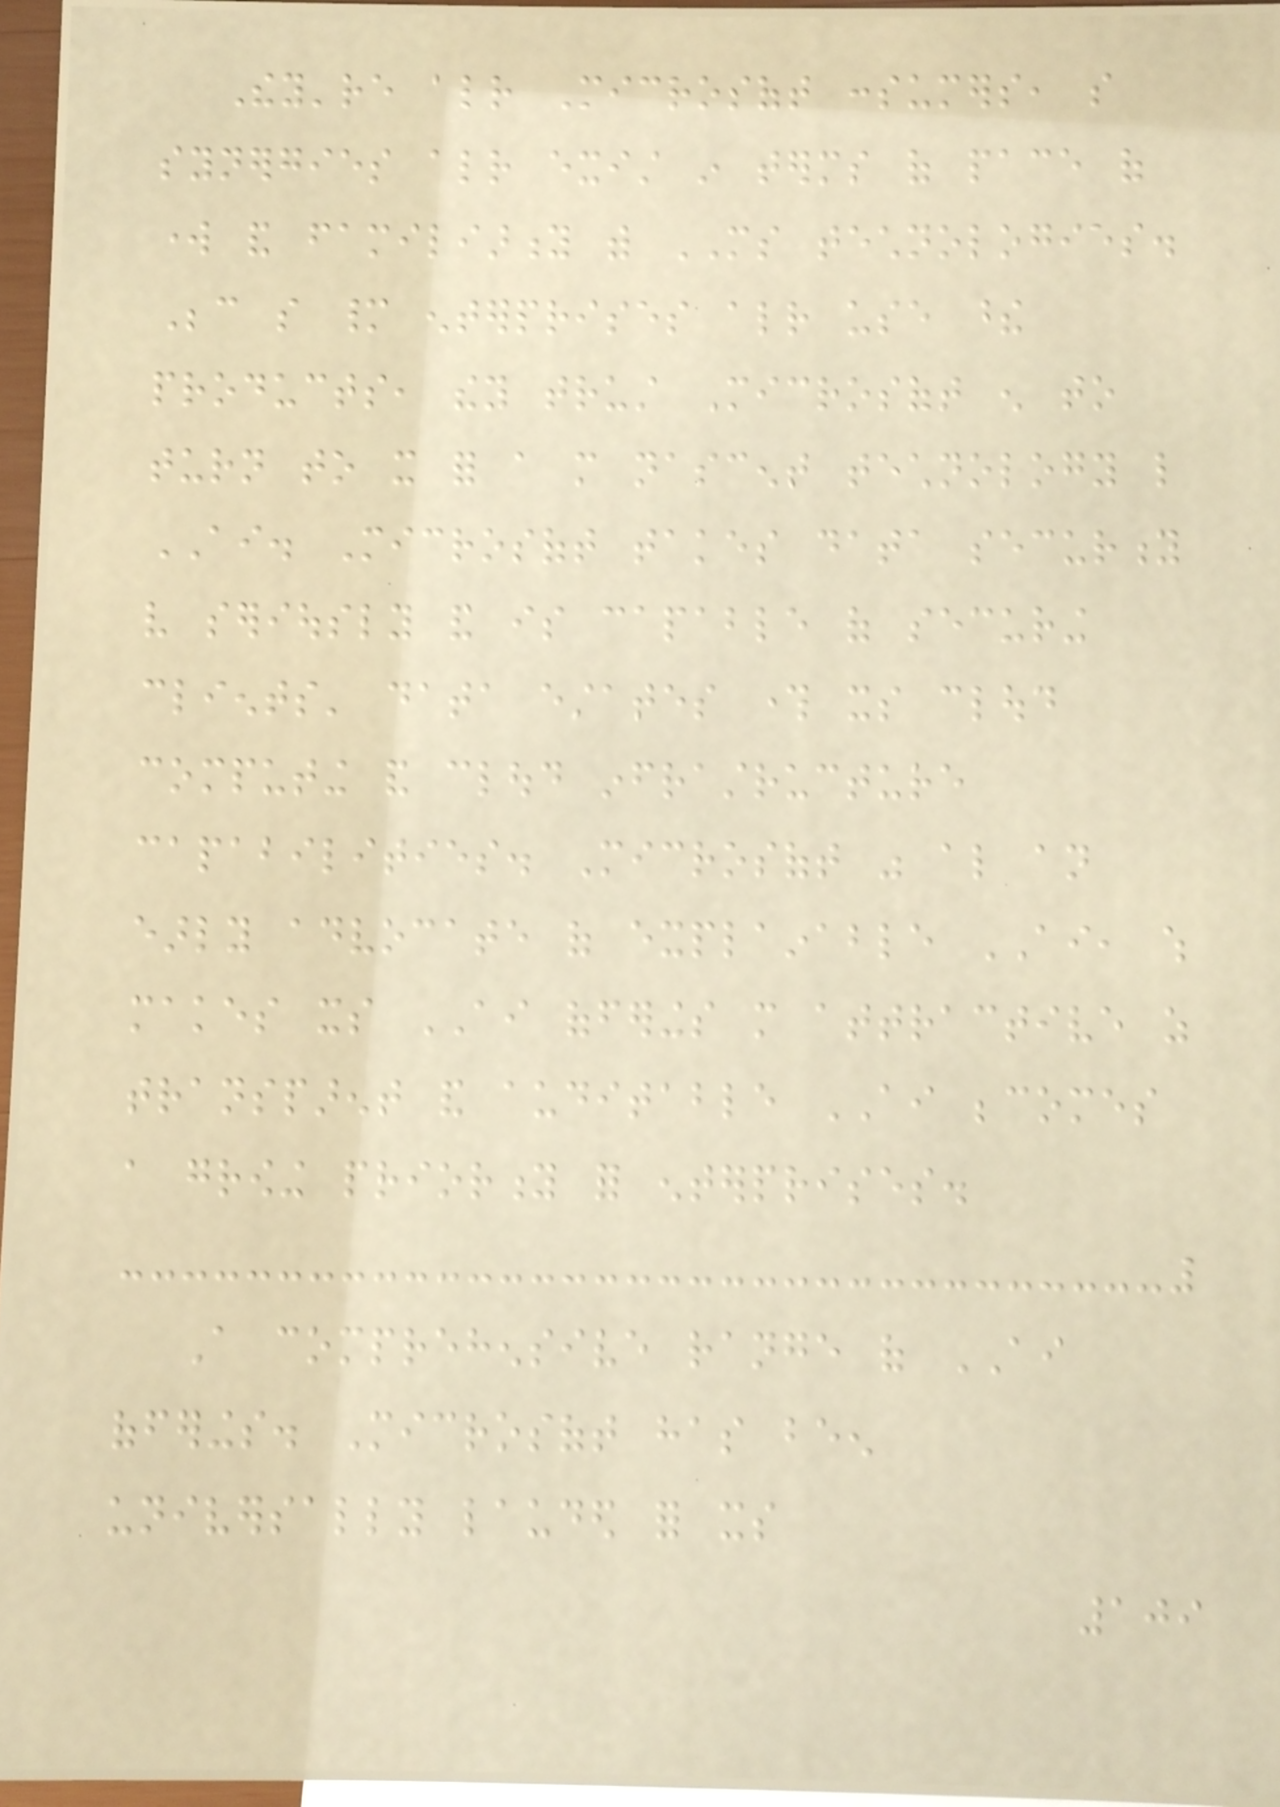They're already Microsoft consumers, so
synergies already exist in terms of pace of
work and familiarity with MS technologies.
Because so many enterprises already use these
products, they trust Microsoft enough to
turn to it for a more nascent technology like
AI. Microsoft takes data security
very seriously and is capable of securing
clients' data estates through its cloud
computing and cloud infrastructure
capabilities. Microsoft was also an
early advocate of explainable AI, which
makes its AI offerings more attractive as
transparent and auditable AI becomes
a growing priority for enterprises.
A comprehensive range of AI
offerings. Microsoft has been
universally lauded for its
109
